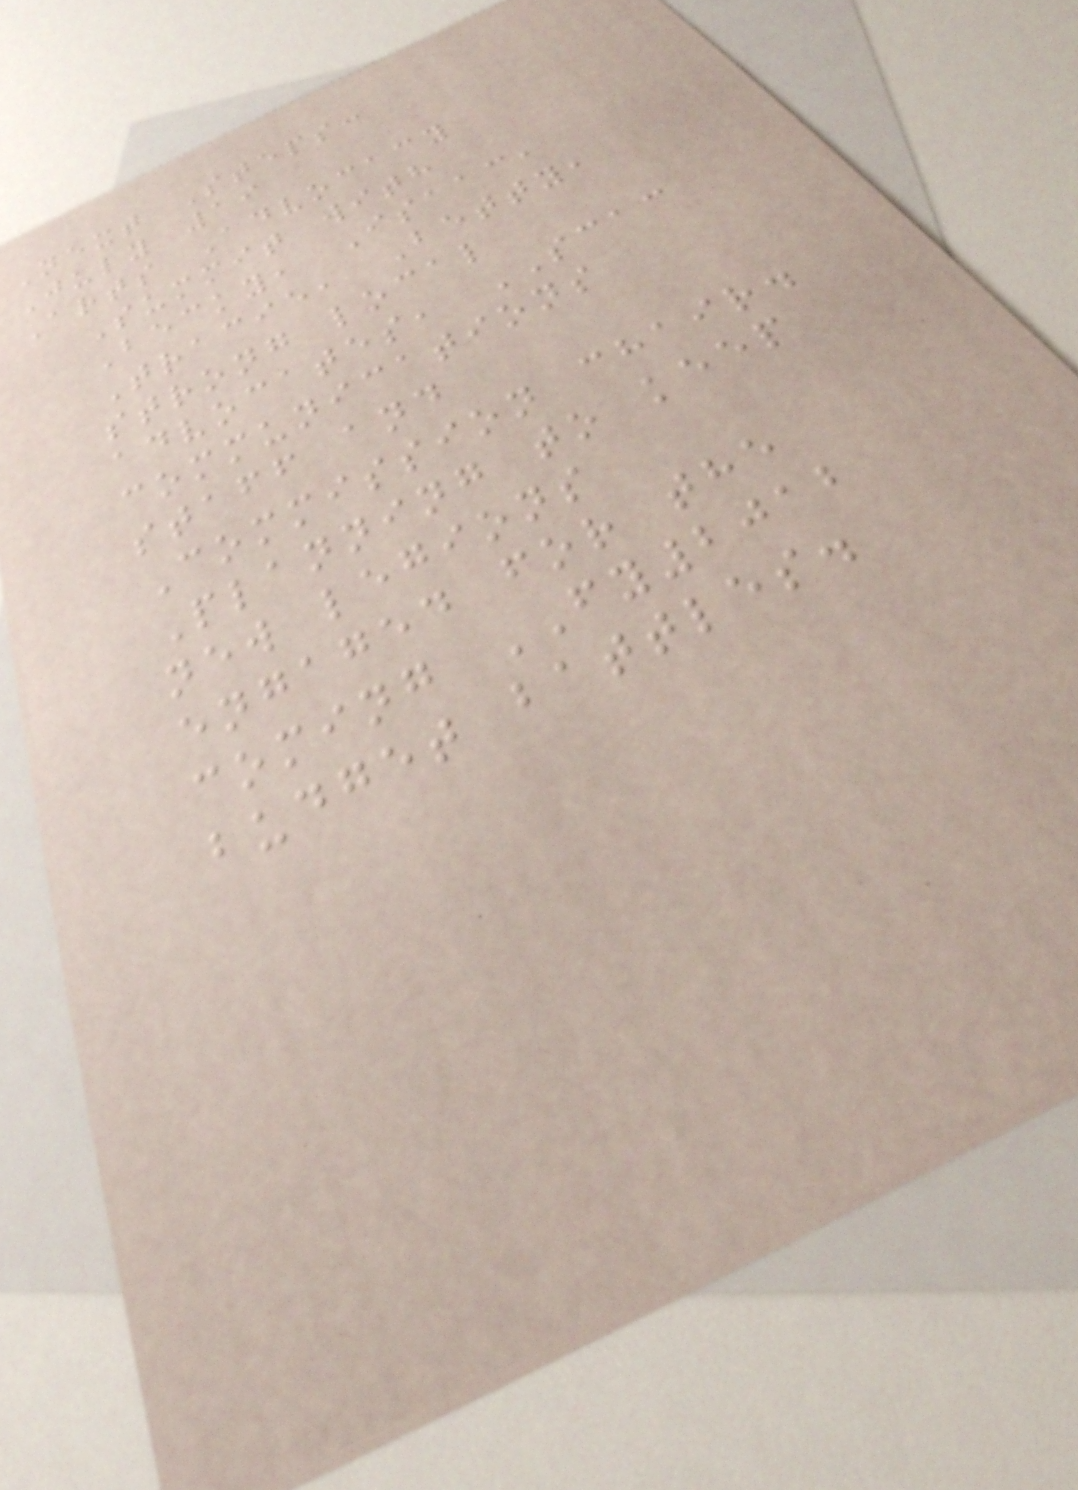Next Steps:
July 19
Arts Advocacy
Summit with
Becky, Isaac,
Tracie, Betty,
strong local
advocates, SCAC
communications
staff and
Commission chair.
Planning to keep
new legions
engaged for the
coming FY2012
budget battles.
